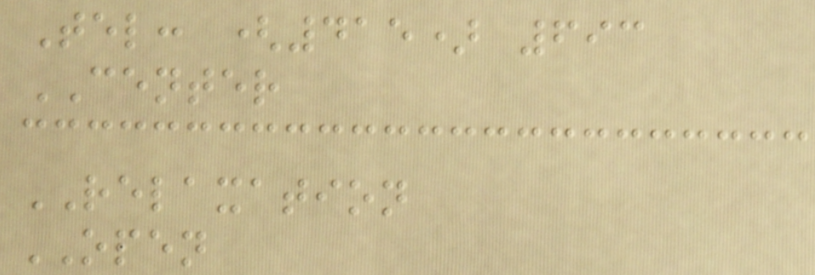Tel: (415) 693
CENTER
RELAXATION
OPEN
